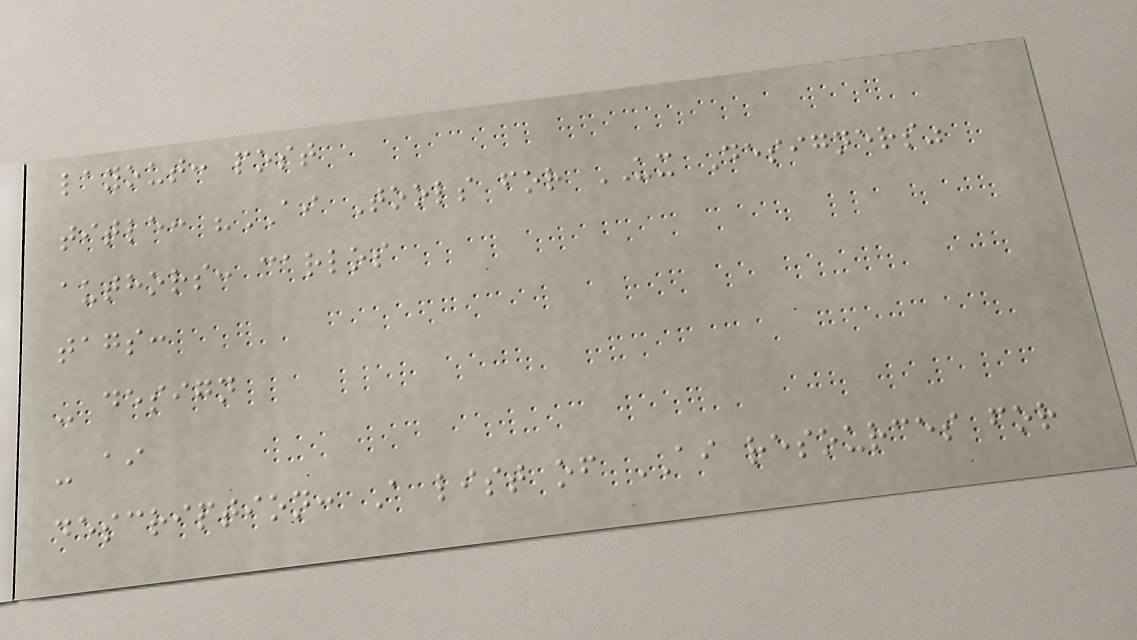layout: post
title: "AI Tools for UX Designers"
authors: carlos
tags:
- design
- ai
description: A list of AI resources for
